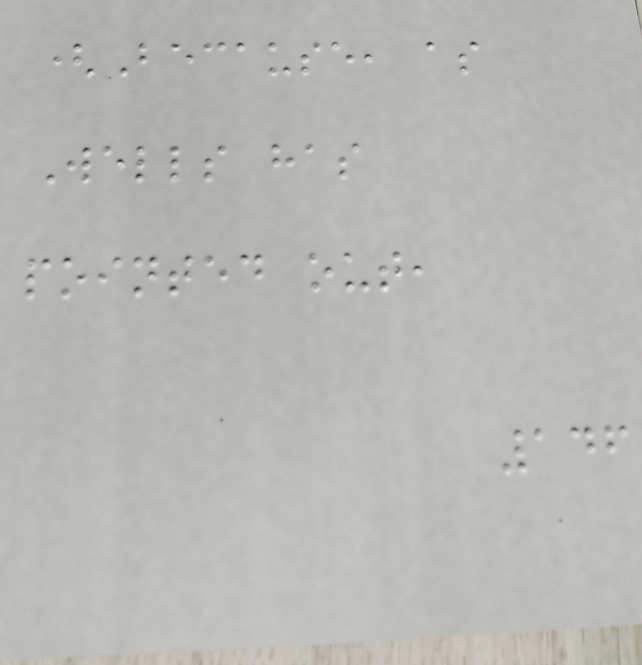(Because, as
Wells has
pointed out,
146
